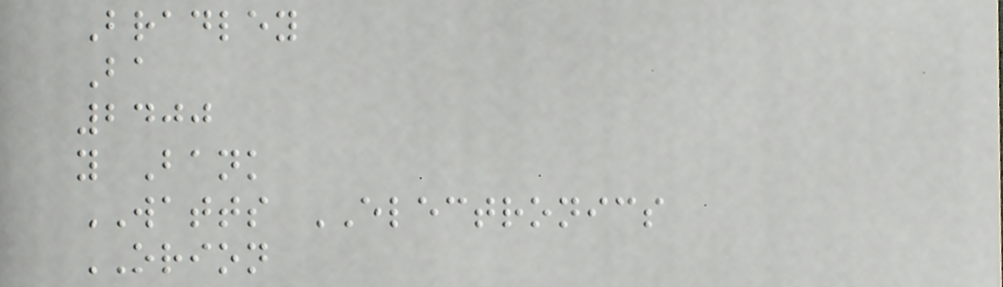Bradley
Ba
2400
y Bank
WATTS ELECTRONICS
ORION
